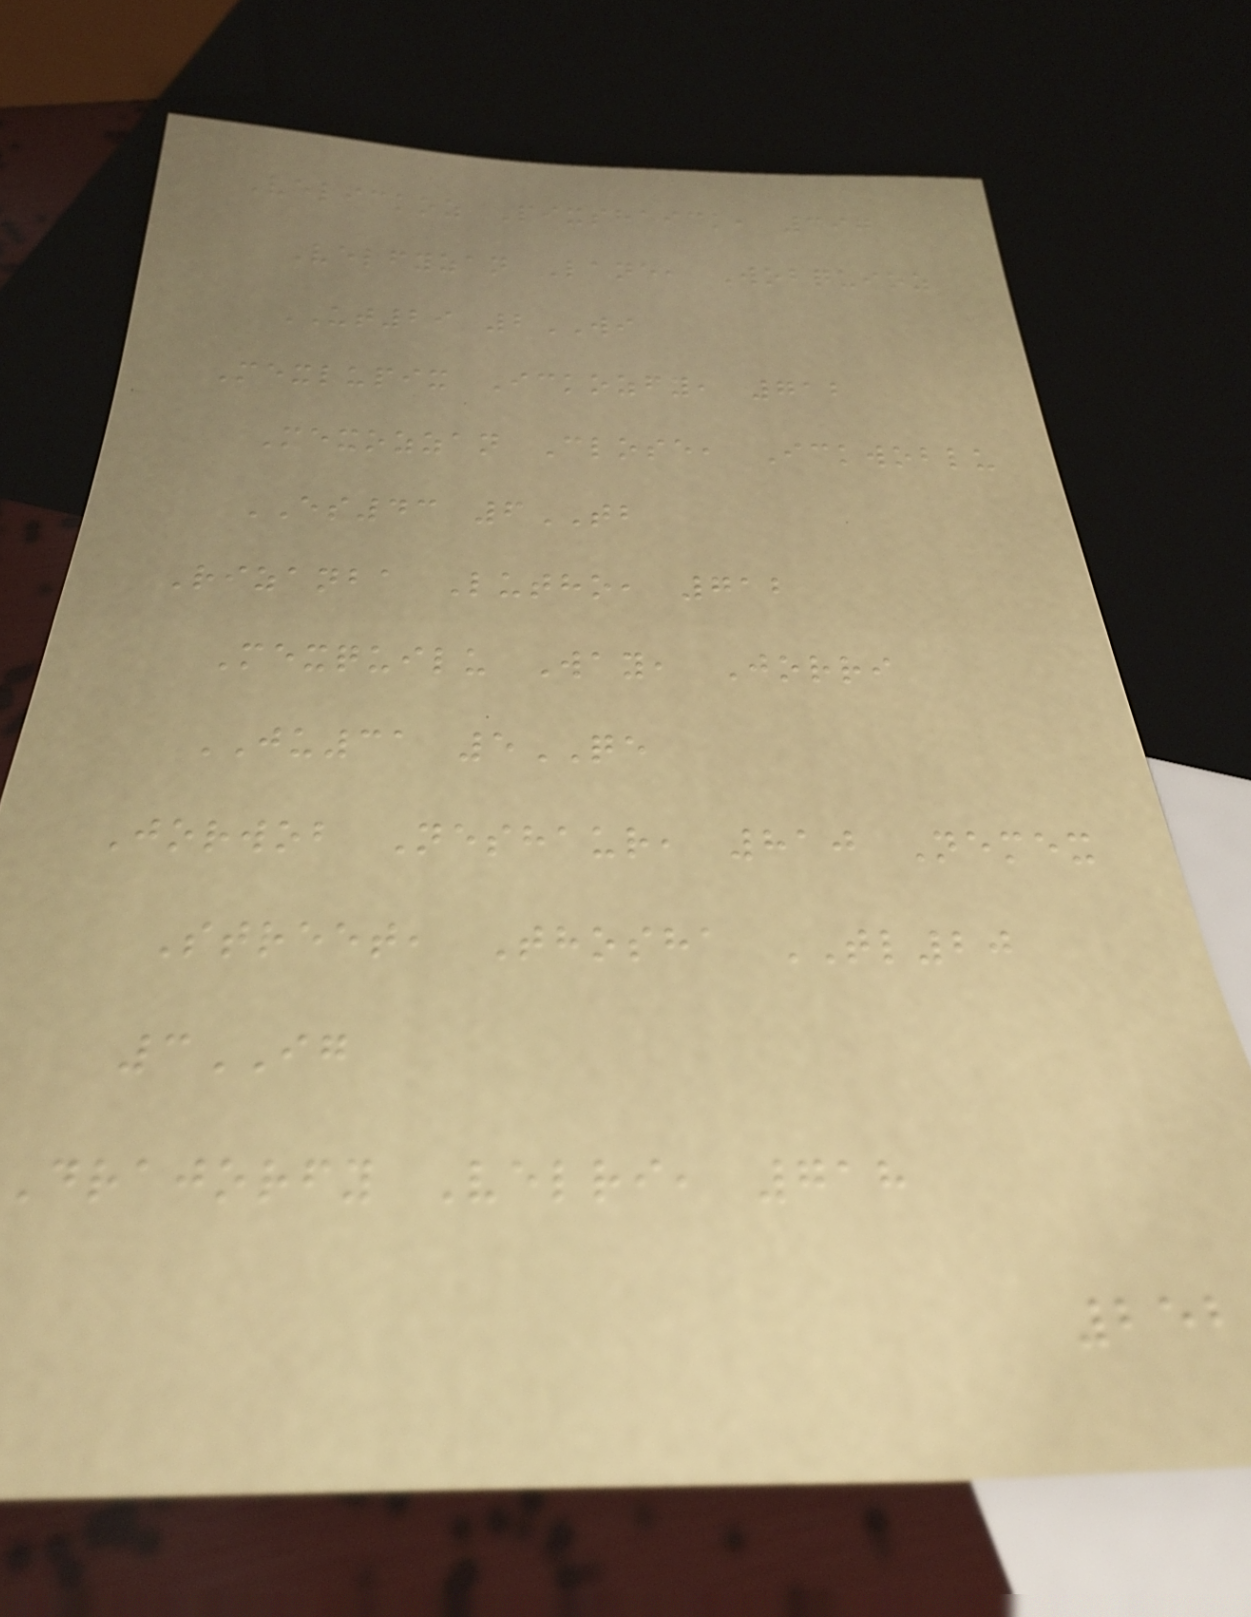Velickoz Pixshaick, 397
Velfyzan Lane, Wobquioz
UT29 2WI
Mexlupix Ickozfy, 712
Mexozzan Close, Ickwoblu
ES43 6TB
Rizanba Lutho, 712
Mexquilu Way, Jorri
JU31 5QE
Jorwob Neshaur, 810 Nemex
Street, Thosha TL20
3IG
Drajorfy Velri, 718
252
